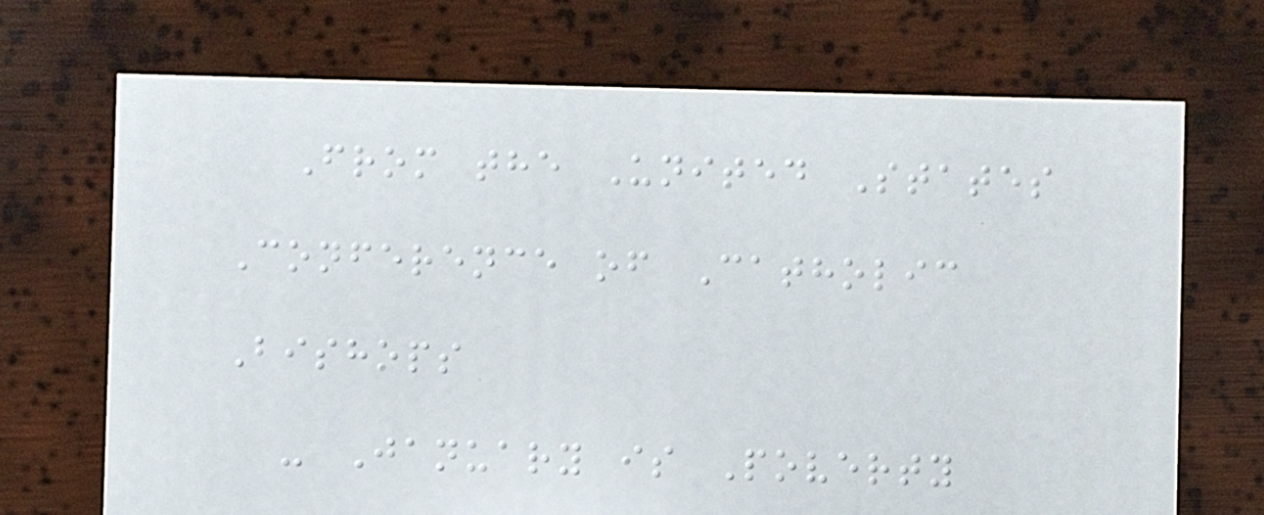From the United States
Conference of Catholic
Bishops
- January is Poverty
